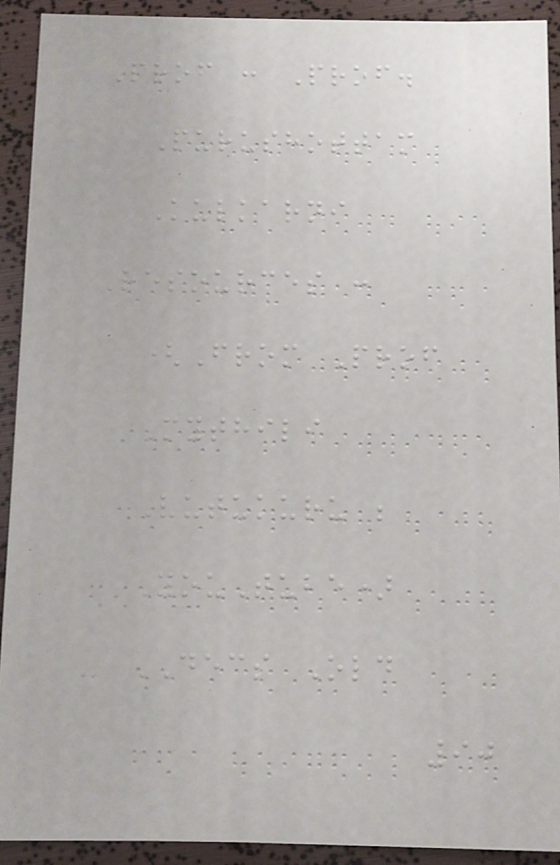Prof : Prof.
Purushottam
Kulkarni
Resources :
(From Prof
Mythili
Vutukuru ;
YouTube)
- DECS Old
90
